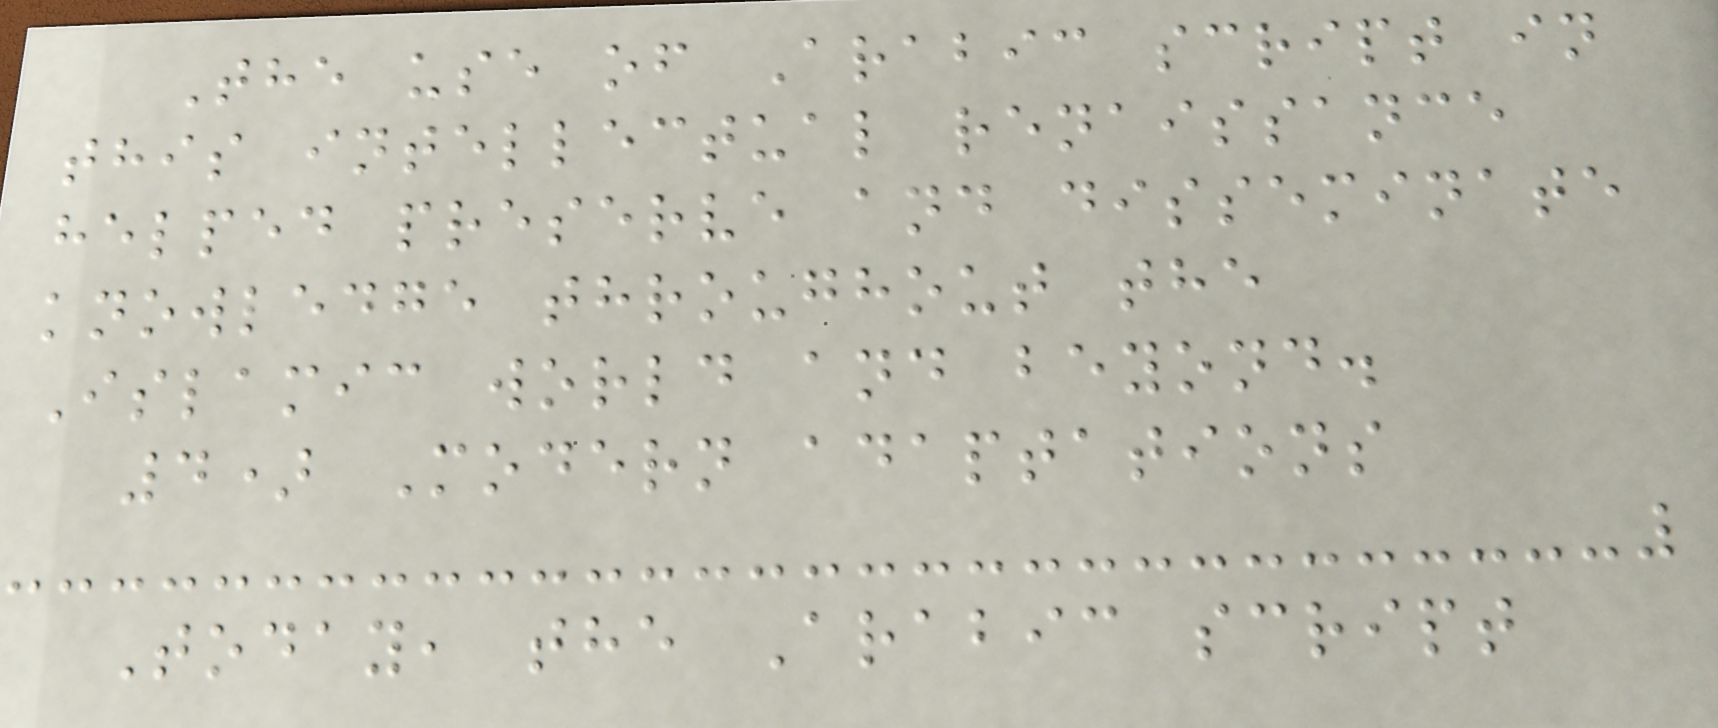The use of Arabic script in
this intellectual renaissance
helped preserve and disseminate
knowledge throughout the
Islamic world and beyond.
4) Modern adaptations
Today, the Arabic script
